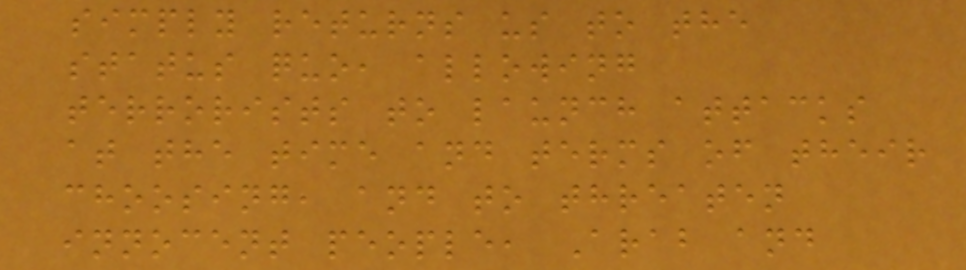simply returns us to the
status quo, allowing
terrorists to launch attacks
at the time and terms of their
choosing, and to threaten
innocent people, Arab and
